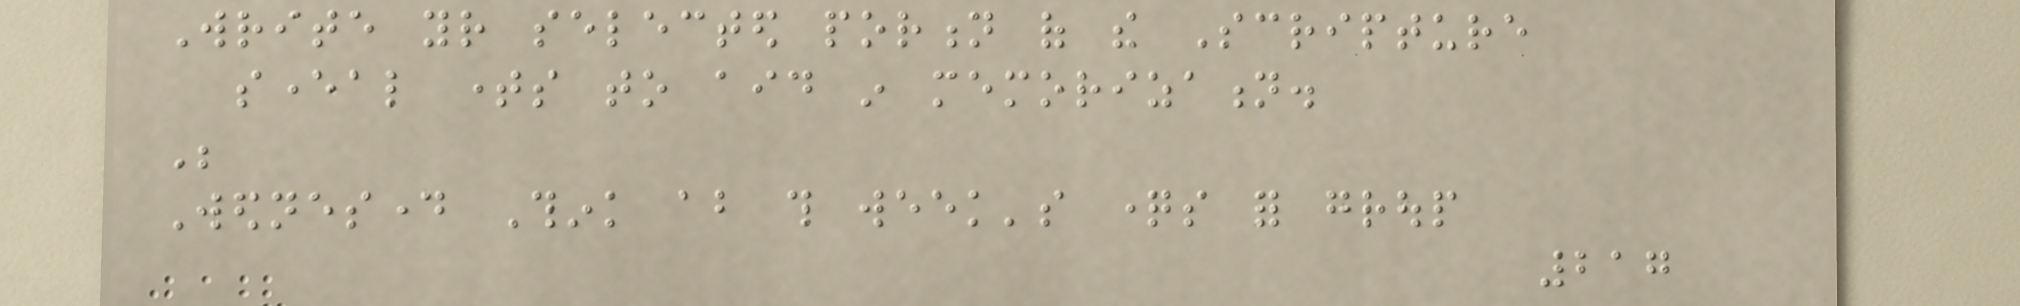Write your selected portion of the Scripture
several times to aid in memorization.
Be
Wednesday Think about this week's questions for group
217
